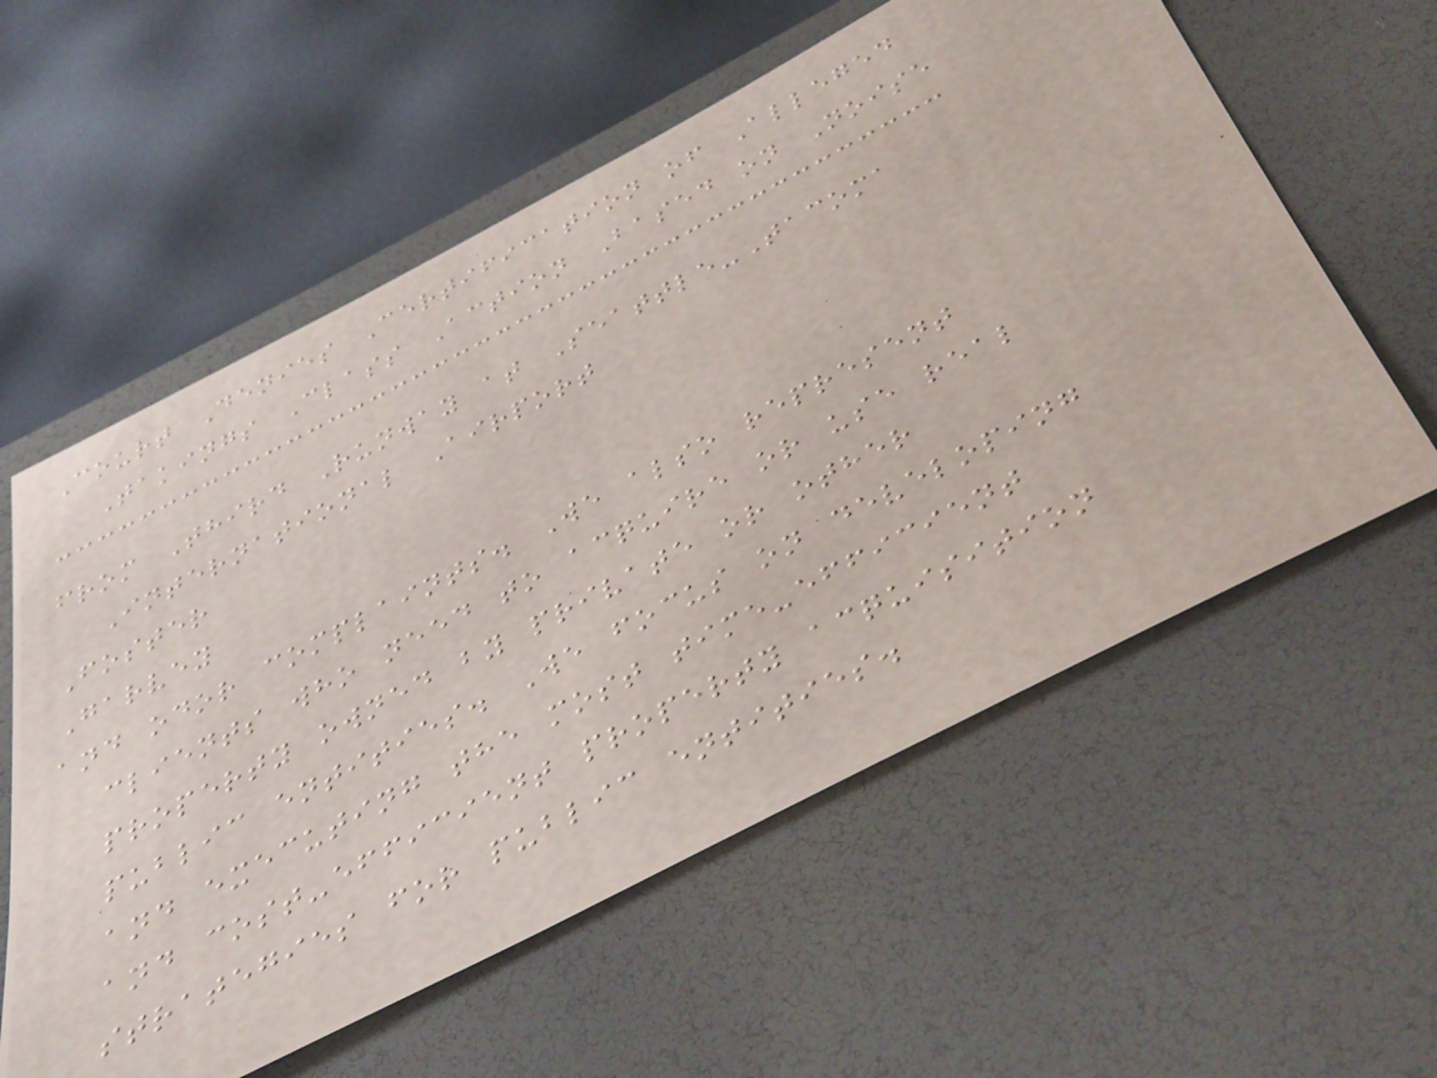Court Denies Certification of Alleged
Takings Class Action Based on Noise
from Third Runway at Seattle-Tacoma
International Airport
Foster
Garvey
and odor complaints. We also represent
clients who need to acquire or use real
property owned by private or other
public entities. We focus on developing
and executing the most time-efficient
and cost-efficient property acquisition
strategies for public entities.
